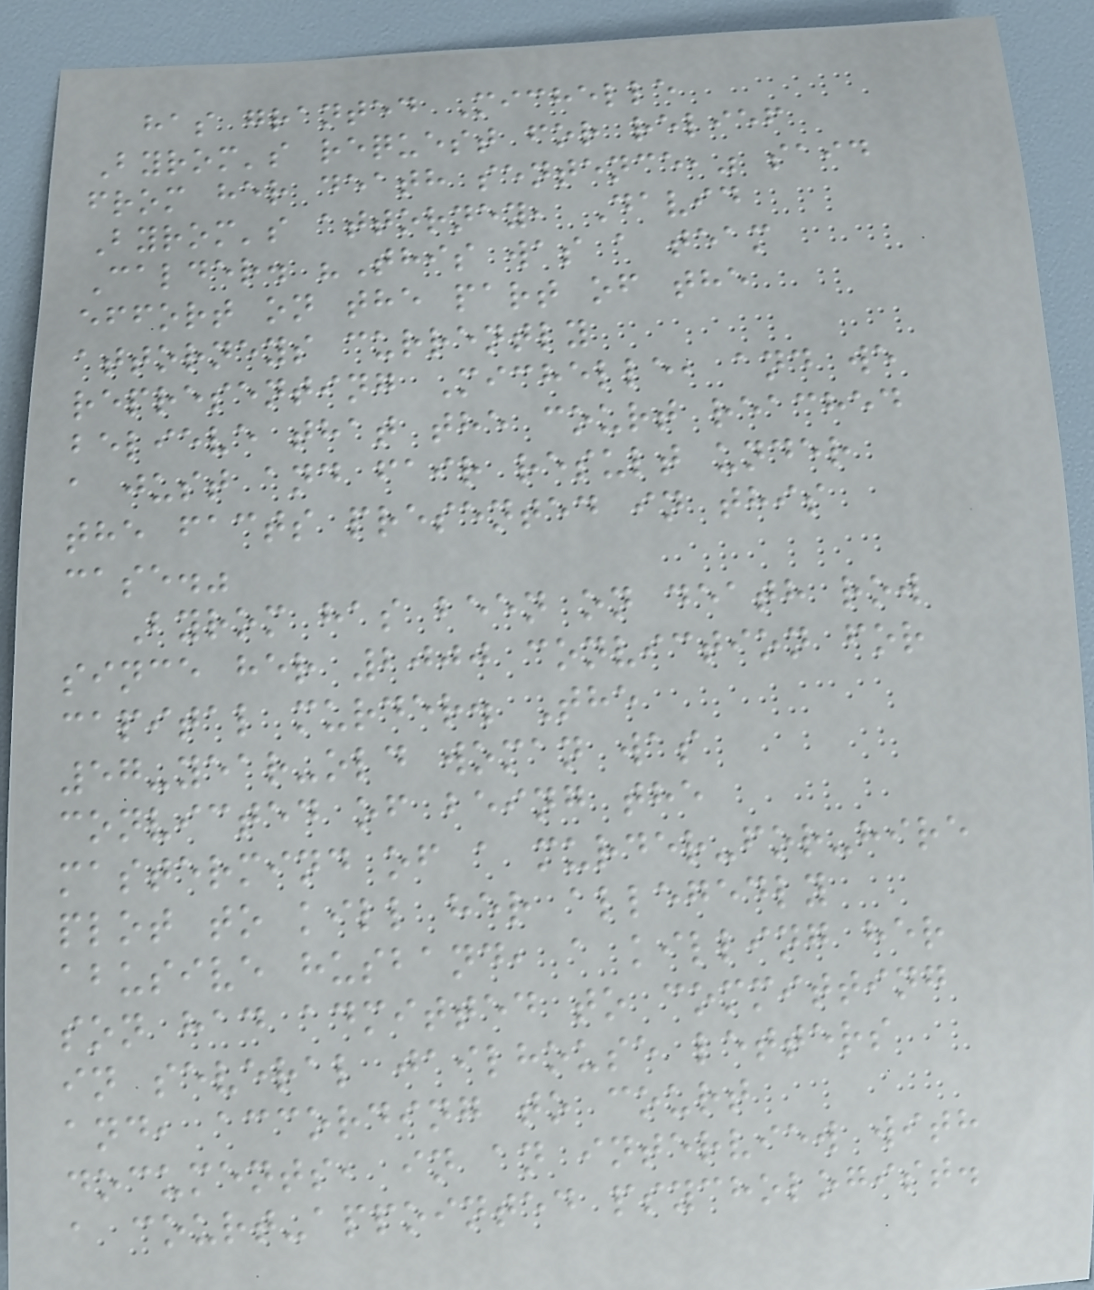has granted Michelle
Byrom's request for relief
from her death sentence," said
Byrom's attorney, David
Calder. "This was a team
effort on the part of the
attorneys currently
representing Michelle, and we
believe that the court reached
a just and fair result under
the facts presented in this
case."
Byrom has been on death row
since her 2000 conviction for
capital murder. The
57-year-old woman was
convicted of being the
mastermind of a murder-for-hire
plot to kill her allegedly
abusive husband, a killing her
son had admitted to committing
in several jailhouse letters
and, according to court
documents, in an interview with
a court-appointed psychologist.
